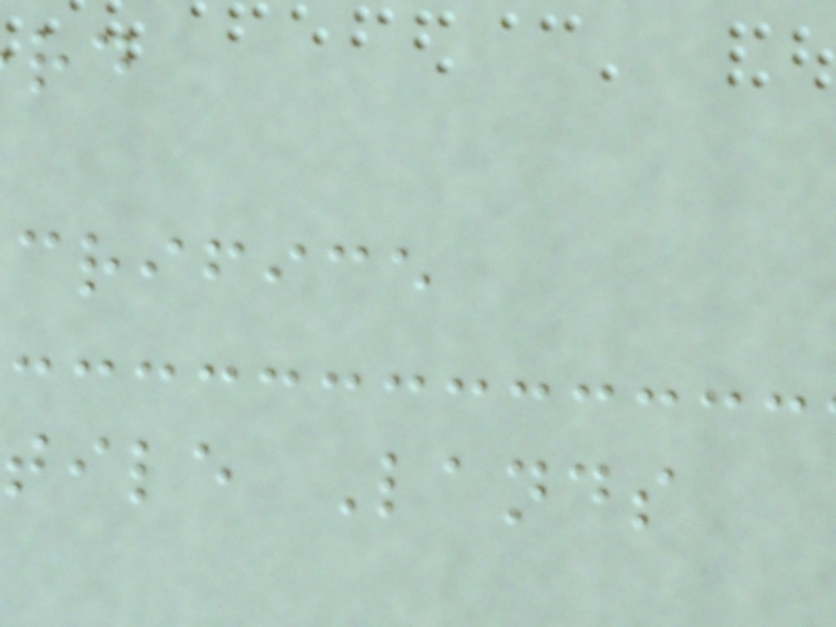crifice
tile Lands
